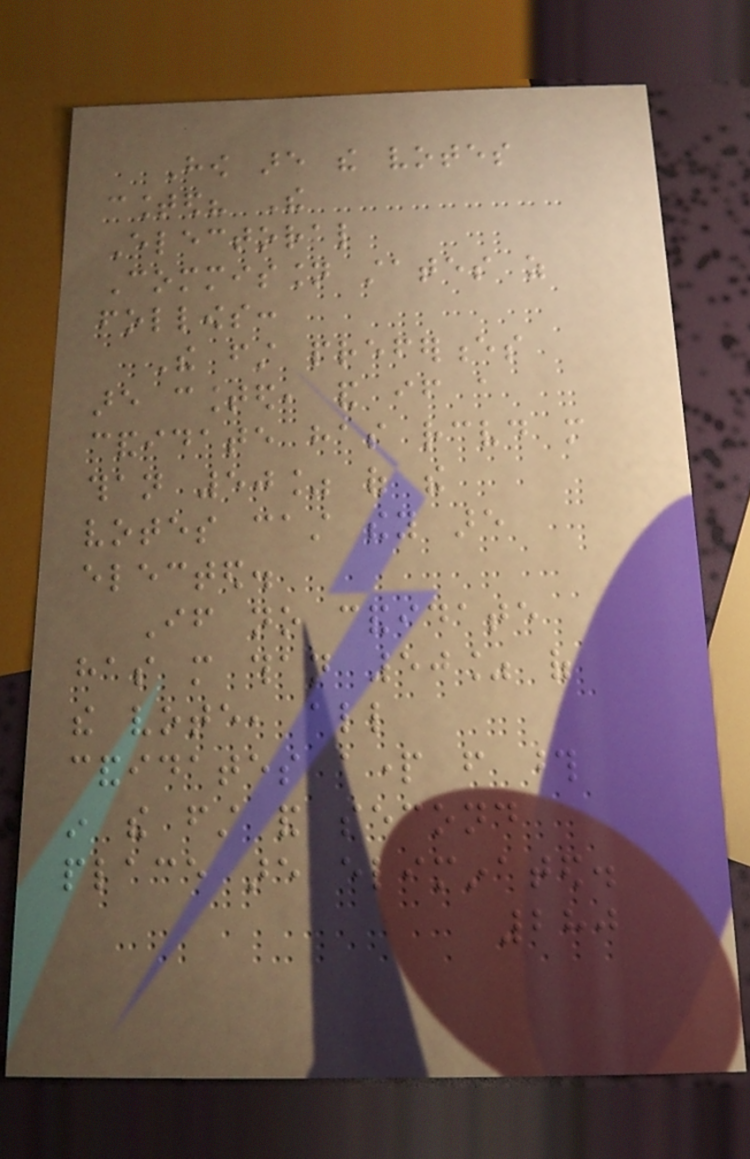How are the votes
counted? The
Electoral
Commission states as
follows:
The first preferences
are counted, and if a
candidate has received more
than 50% of the
votes cast they are
elected.
If no candidate
has more than 50% of
the vote, all
candidates apart from those
in the first and second
place are eliminated.
280
